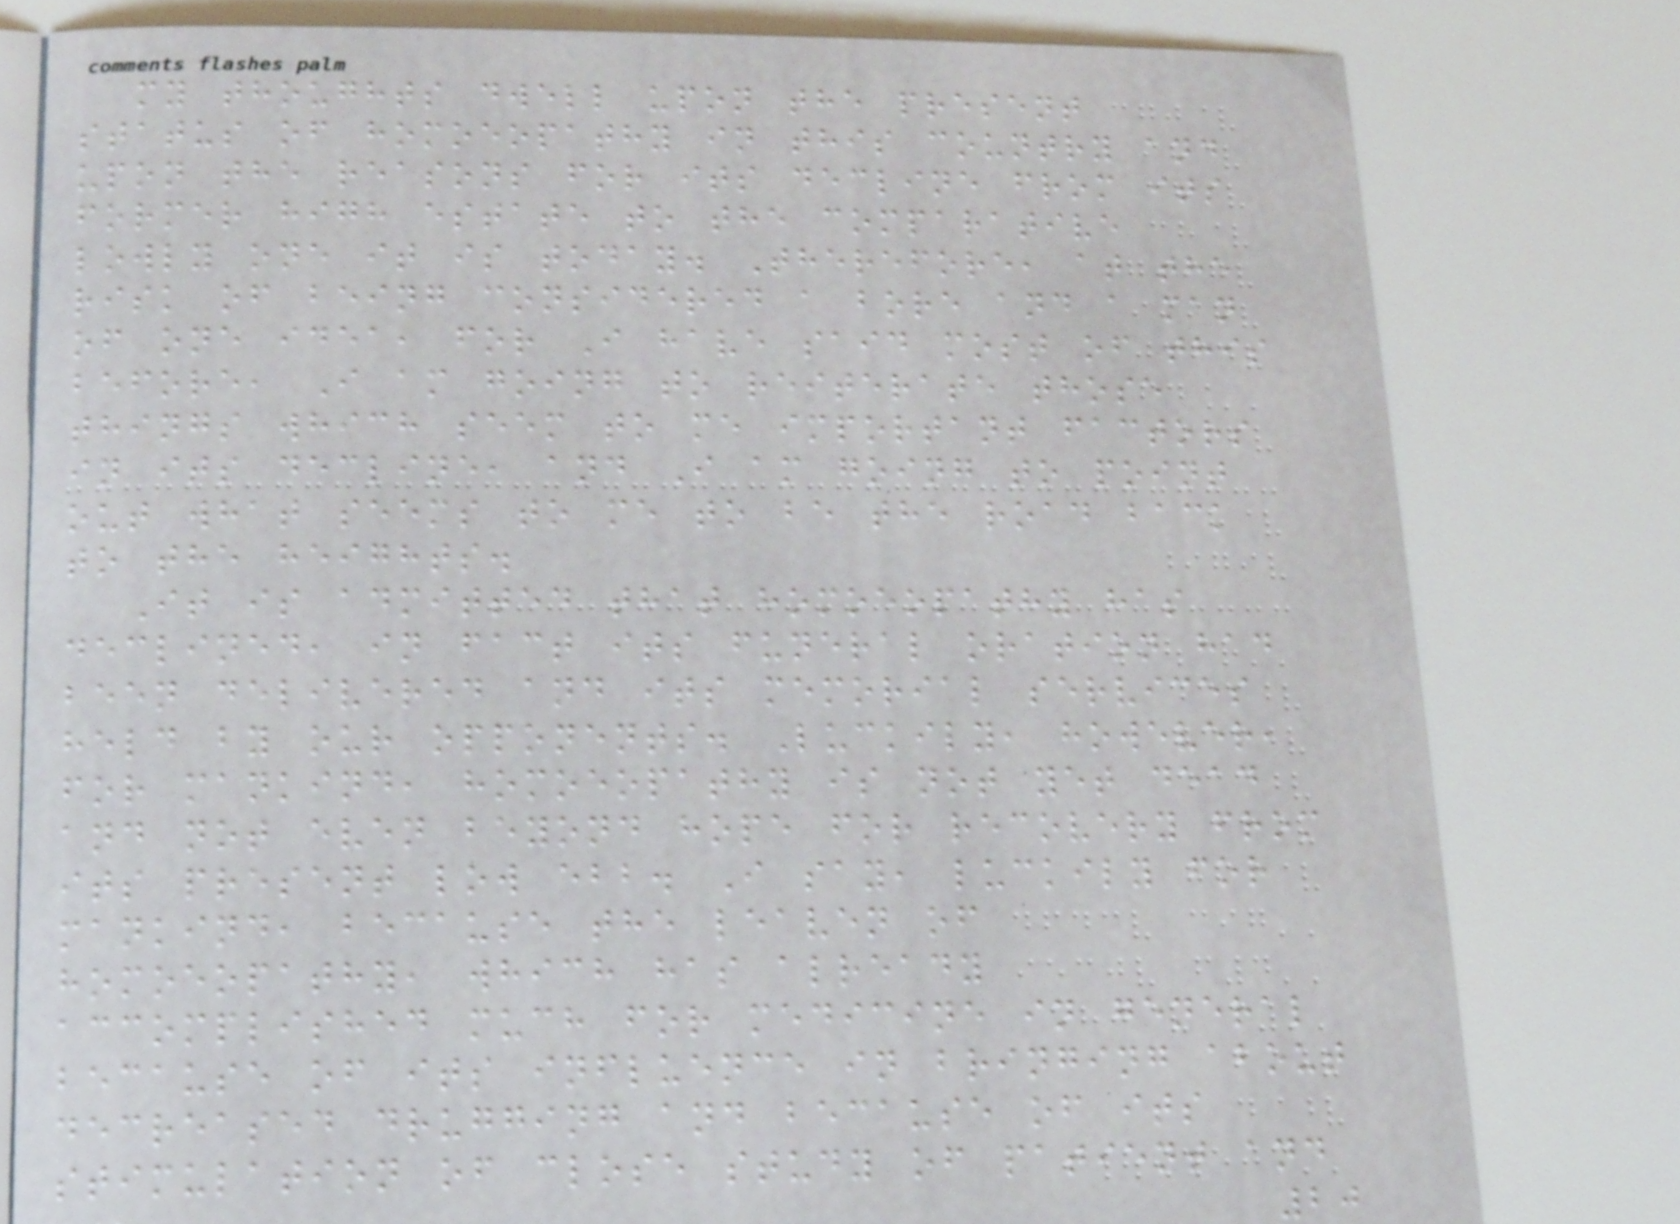my thoughts dwell upon the present
status of homoeopathy in this country and
upon the reasons for its decline from its
former high estate to the comparative
lowly one it is today. Therefore, at the
risk of being considered a bore and a man
of one idea, for I have said most of this
before, I am going to reiterate those
things which seem to me important factors
in its decline, and I am going to point
out what seems to me to be the road back
to the heights.
It is admitted that homoeopathy has
declined, in fact its funeral oration had
been delivered and its memorial services
held by our opponents. Luckily, however,
for mankind, homoeopathy is not yet dead
and not even beyond hope for recovery from
its present low ebb. I say, luckily for
mankind, because the leaven of
homoeopathy, which has already
accomplished much for medicine in general
because of its influence in bringing about
decreased drugging and because of its
stimulation of close study of patient and
20
